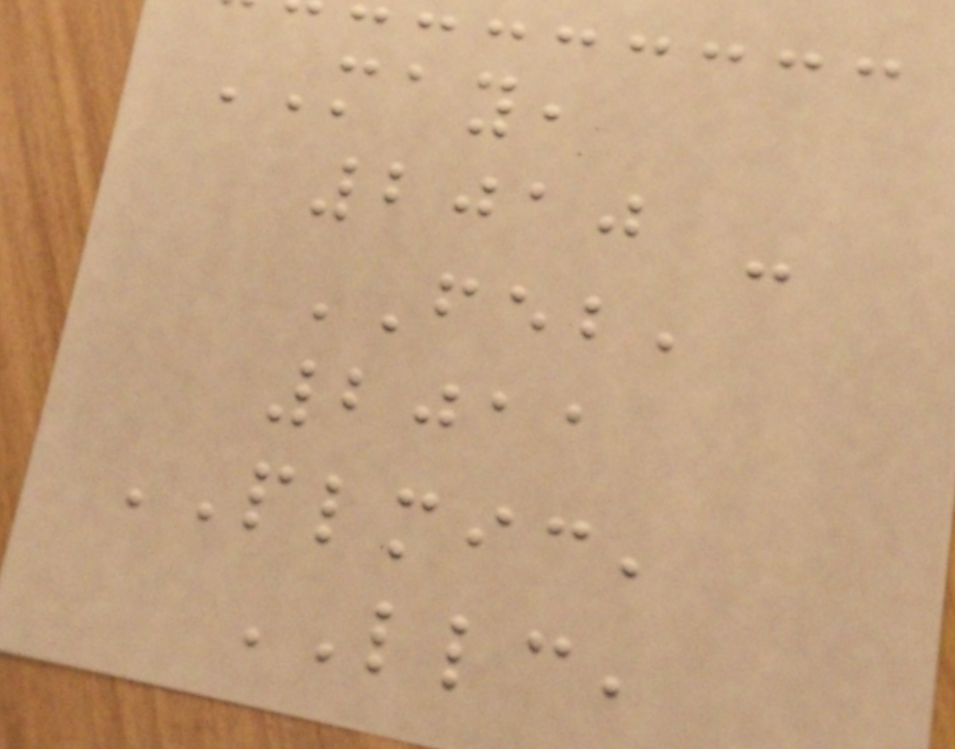MAY,
2010 -
FEB,
2011
PLMIC,
LLC,
